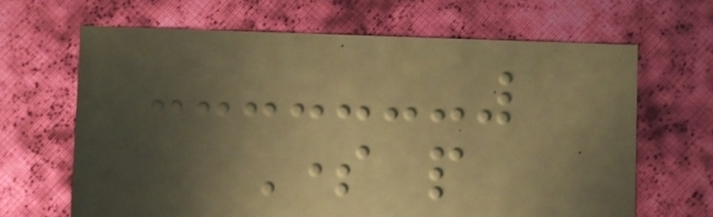Some people
